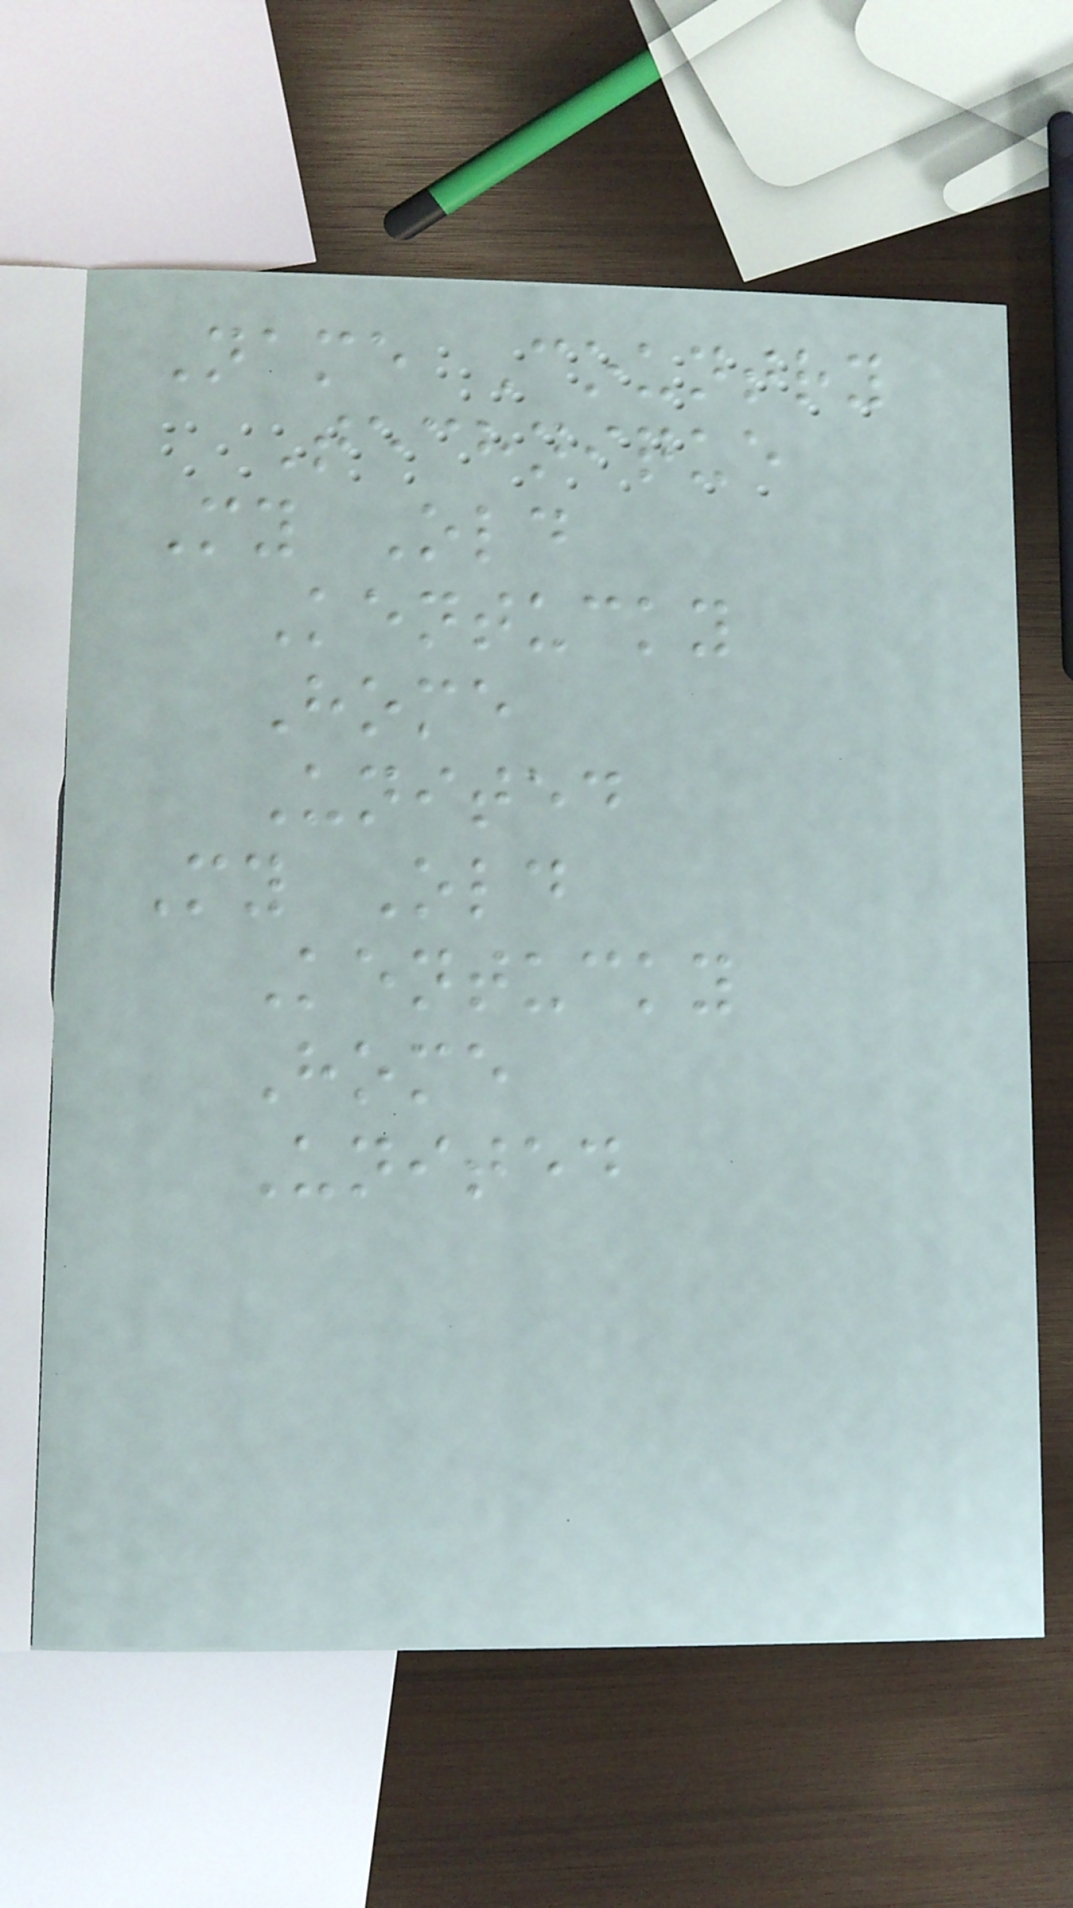Name Country
Technique
My Old
Kentucky
Home
United
My Old
Kentucky
Home
United
